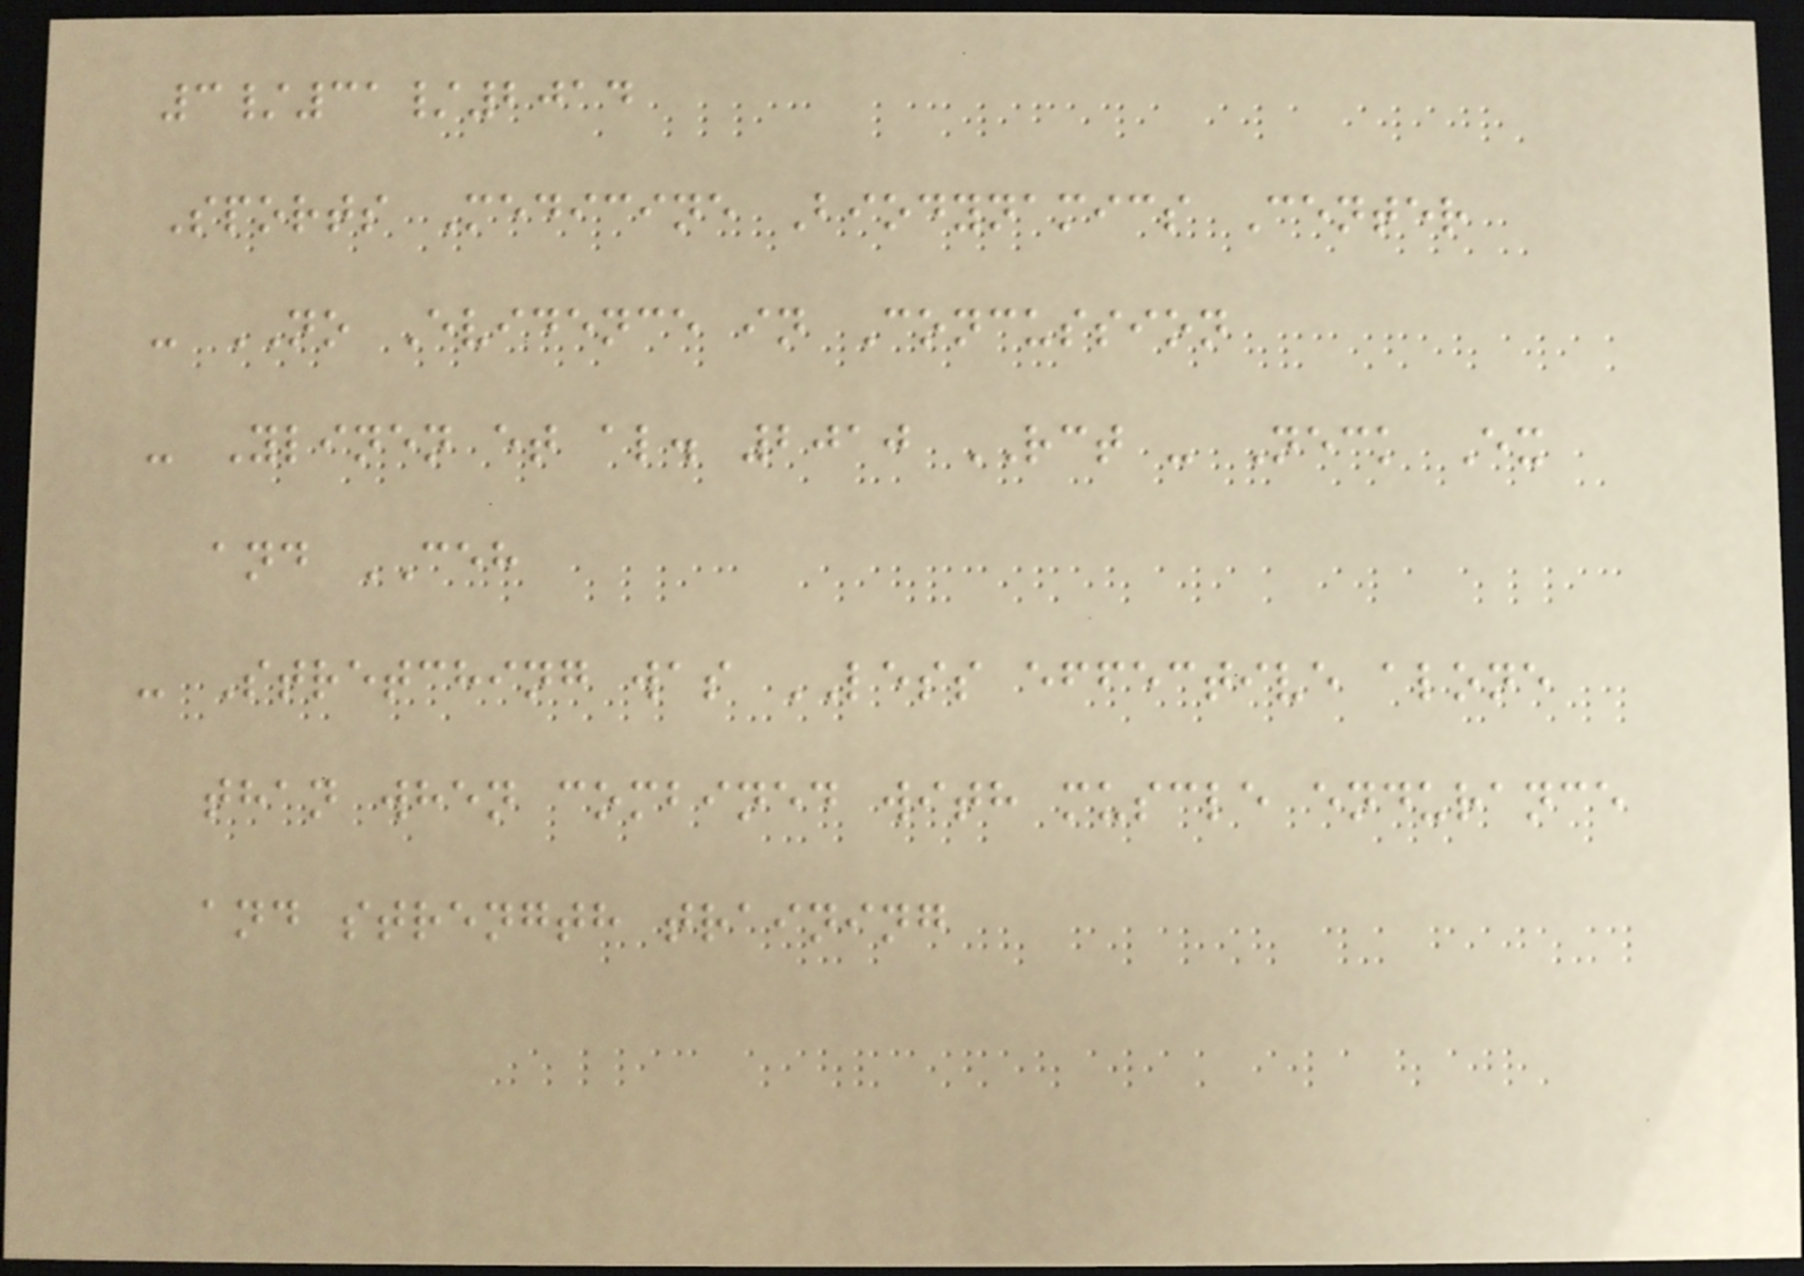3/31/2014
Sports Medicine Biodynamics Center
- NO Evidence in Concussion
- Ylinen et al. 2010 RCT - Neck Ex
and CEH
- Stretching was LESS effective alone
than when combined with muscle endurance
and strength training
